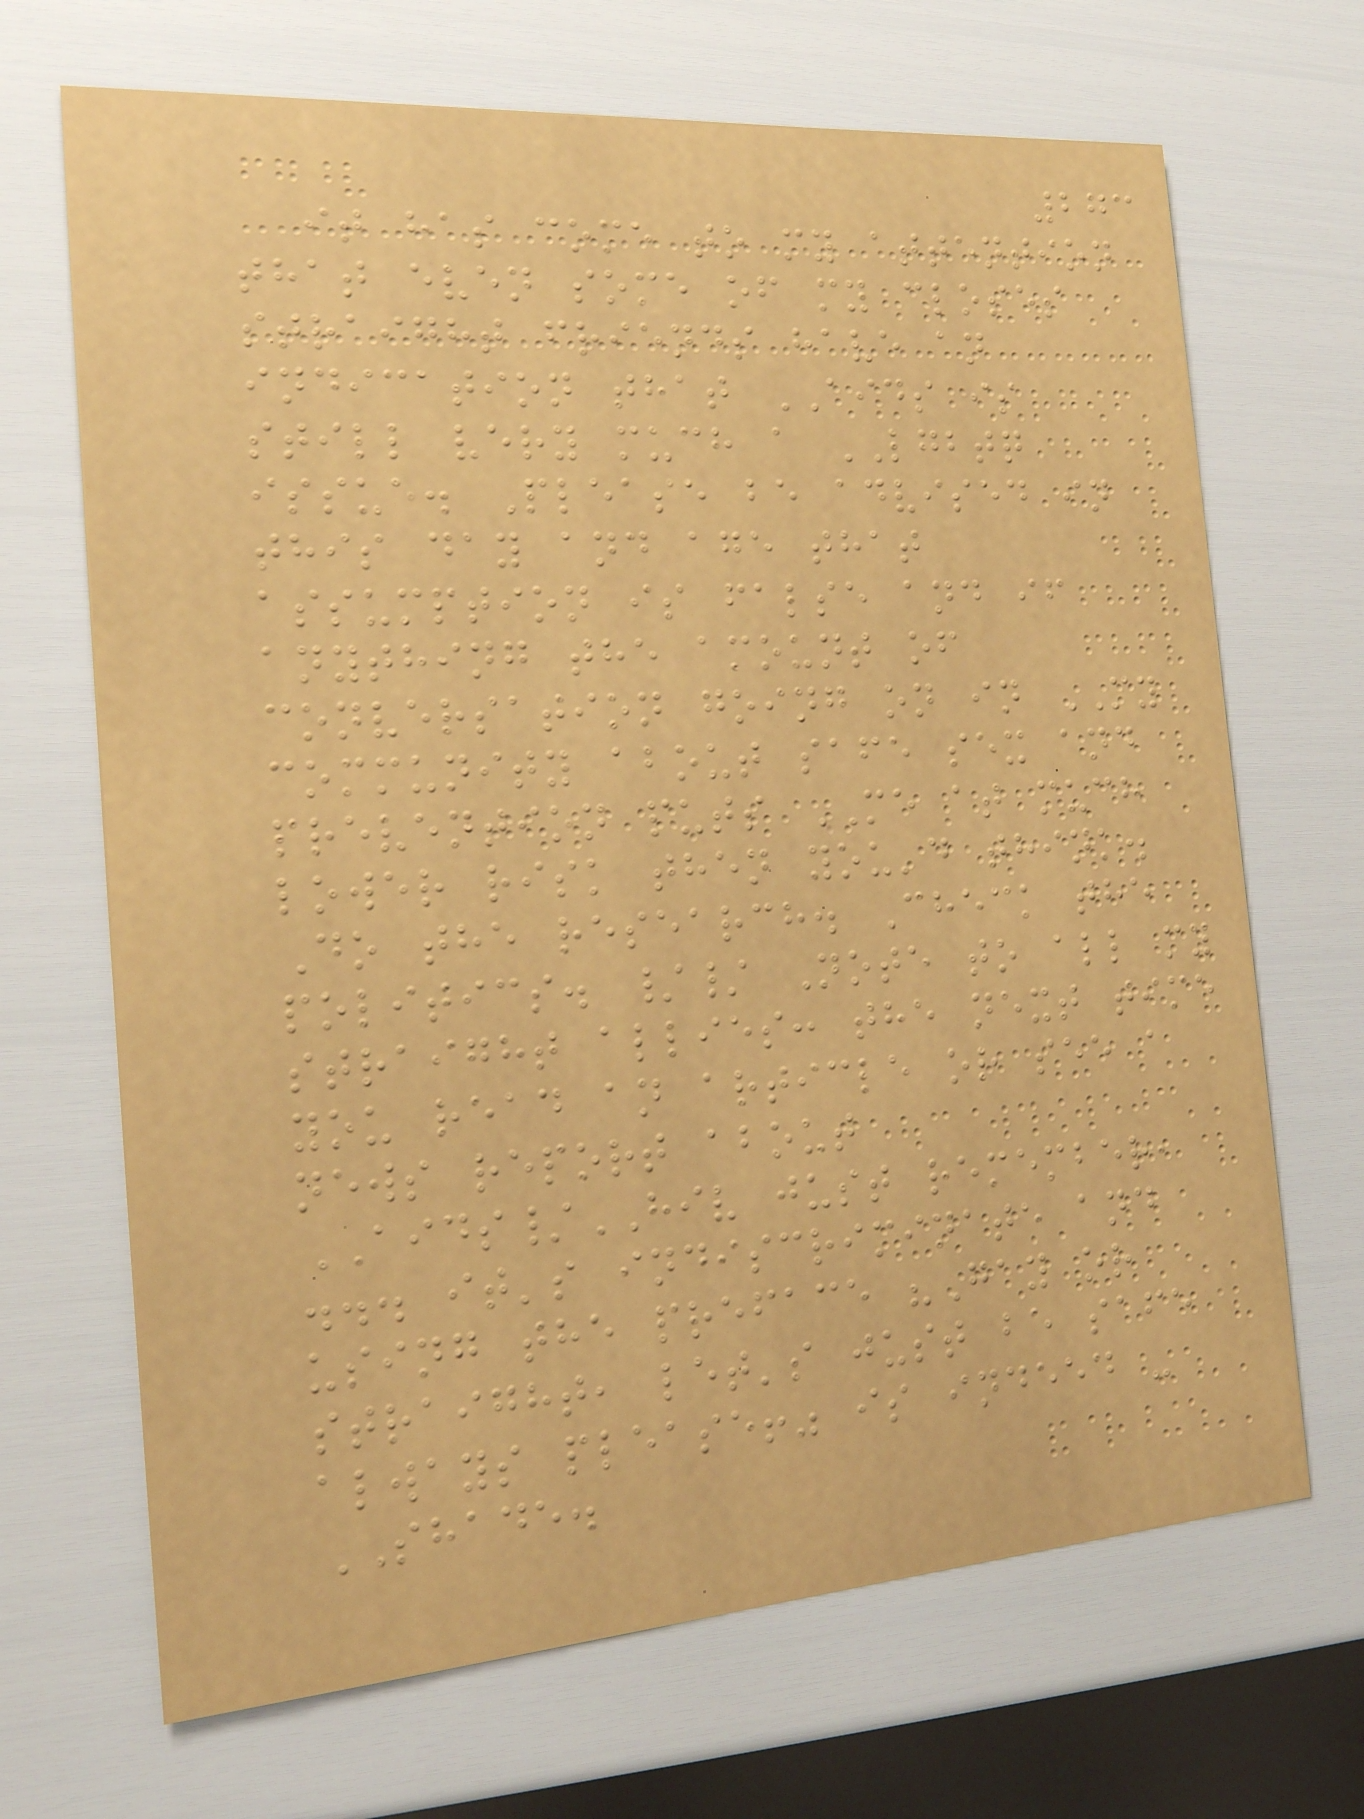273
it has come to my attention
that even some of my closes
straight friends have an
indication that AIDS is
still very much a LGBTQ
issue. Please be advised in
this day and age that
assumption is false and if
anything the amount of
conversation going on in MY
community about safe sex and
prevention puts ME at much
lower risk then you'd think.
Do the research. Check the
politics. // Note to all my
straight allies: the next time
you read an article or see a
news report about
AIDS/HIV just remember,
... it's indiscriminate and
using the preface "Gay or
straight, let's just be safe
always please!" is indeed -
SHADE.
